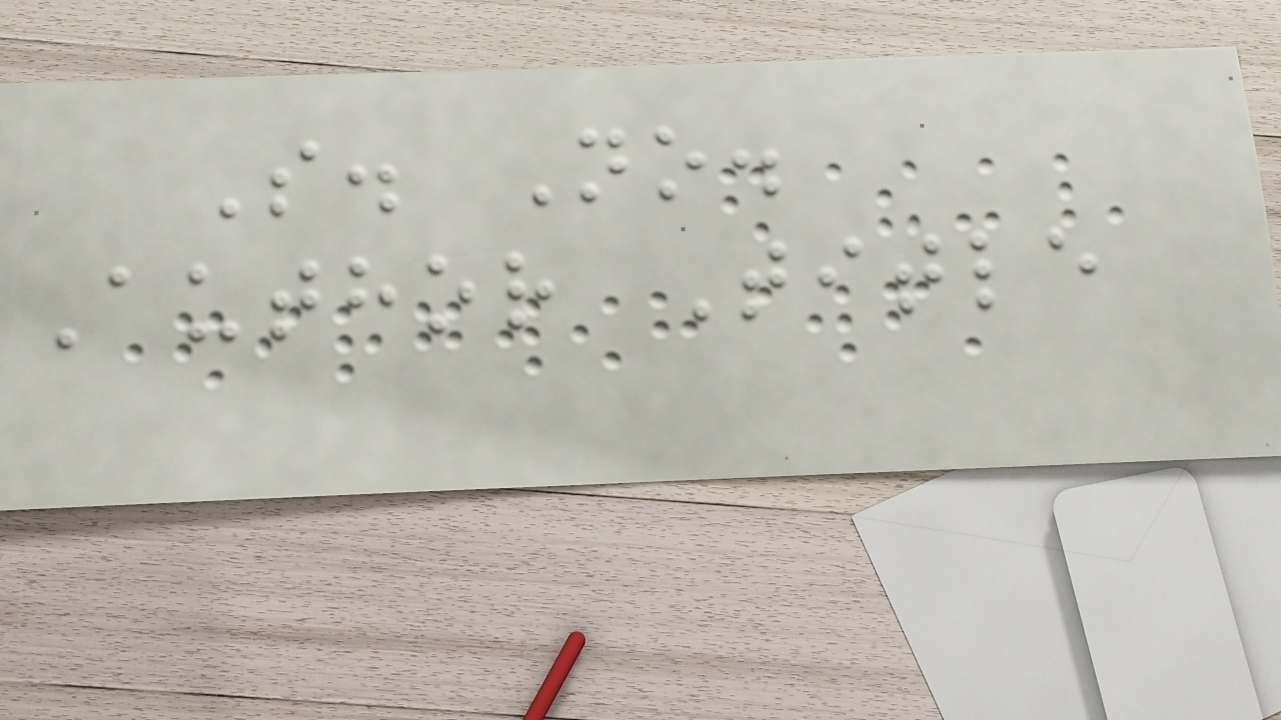S. No.
Author Title
